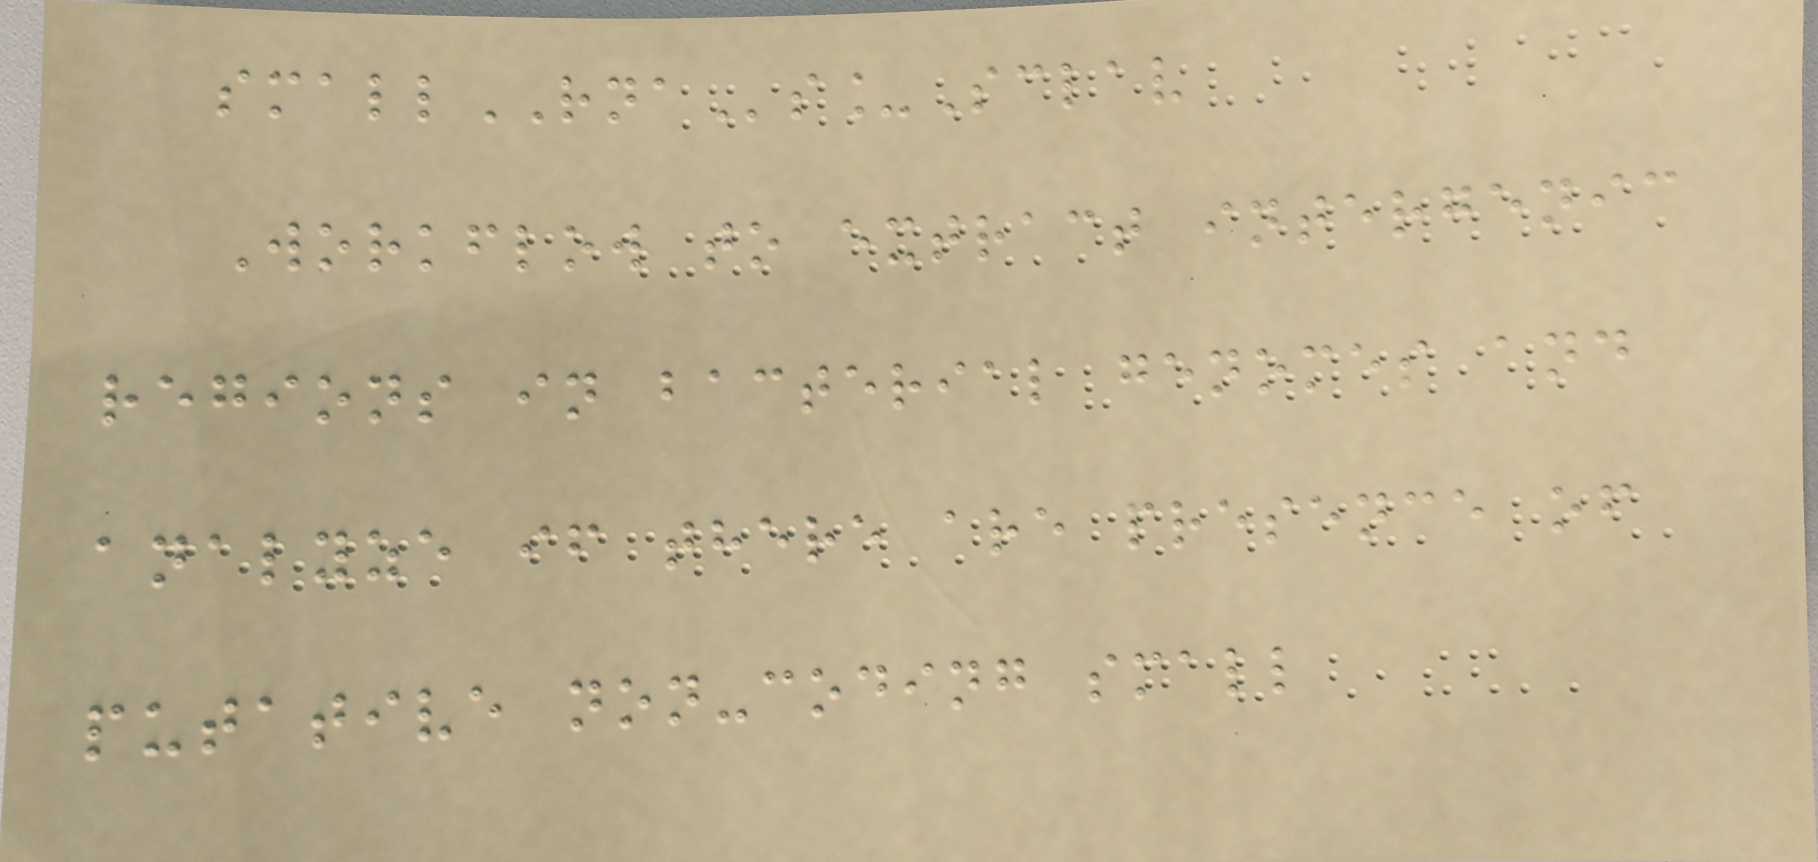smallRNAs_Sclav
Workflow to extract intergenic
regions in bacterial genomes and
analyze if there are presence of
putative non-coding small
